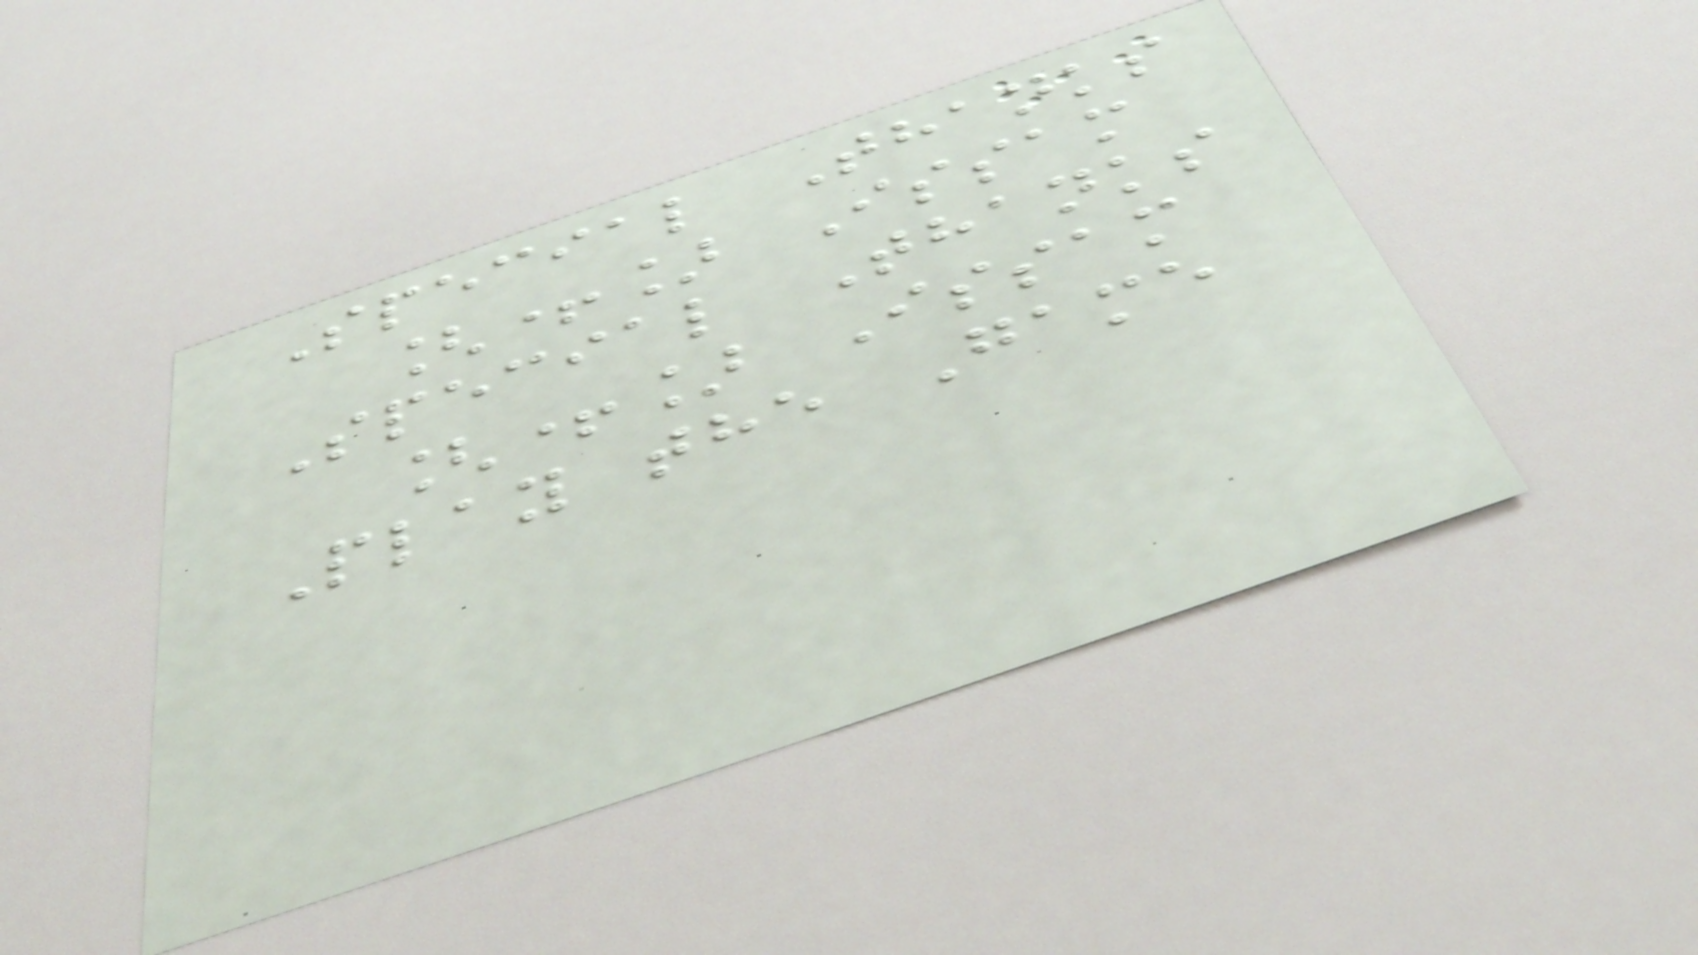Special Thanks
[+] Issam
Special Thanks
[+] Issam
Play the Game
